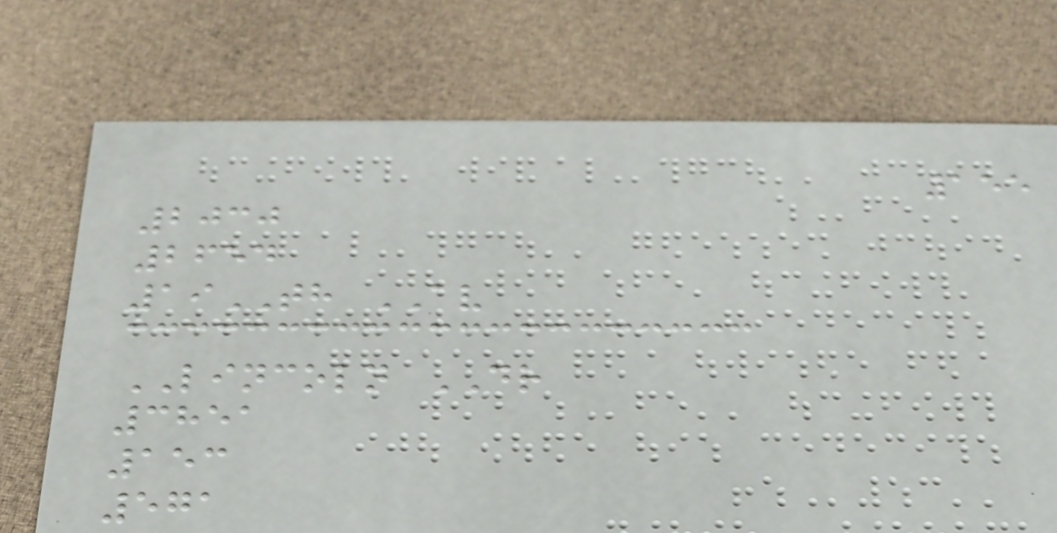155
2030
2654
19TH AV
LINCOLN DR
3851
153
571
